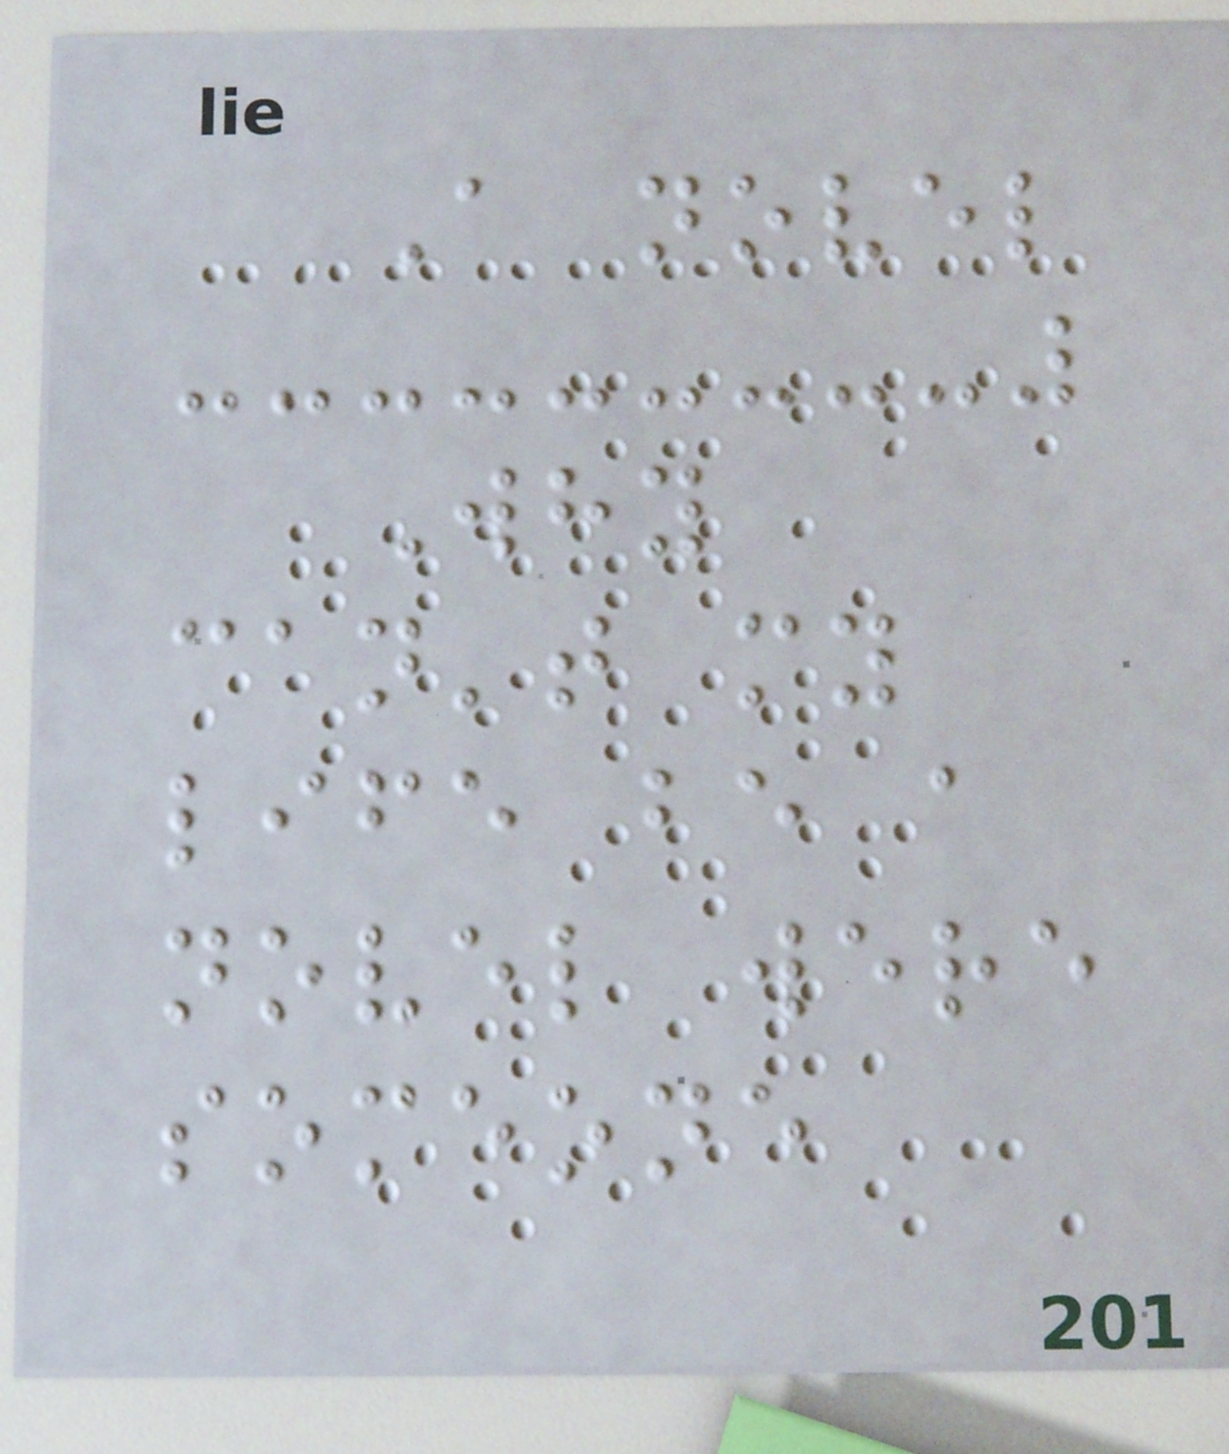A novel
Why
can't my
life be a
novel were
someone
